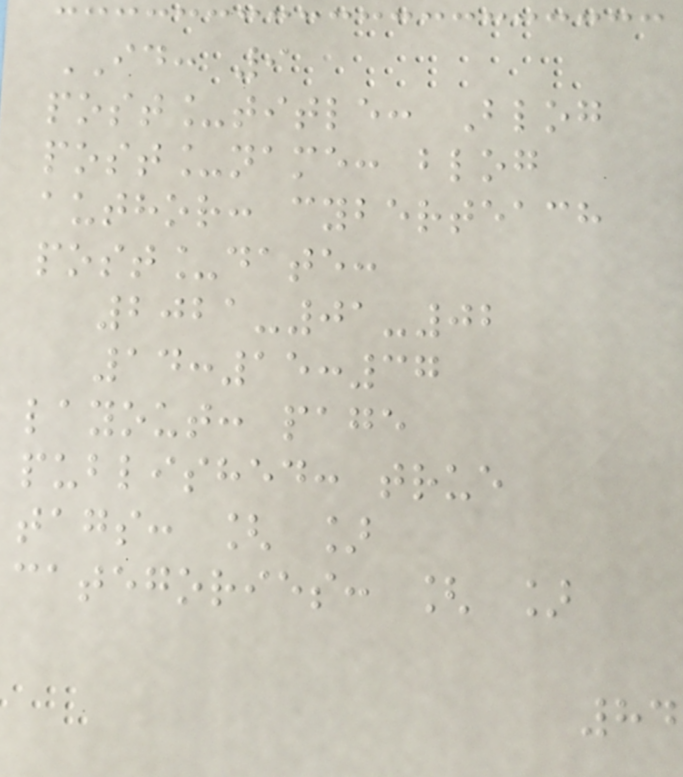ID: 9
post_title: Blog
post_name: blog
author: cyberteach
post_date:
2021-01-02
14:15:37
layout: page
published: true
tags: [ ]
categories: [ ]
84
